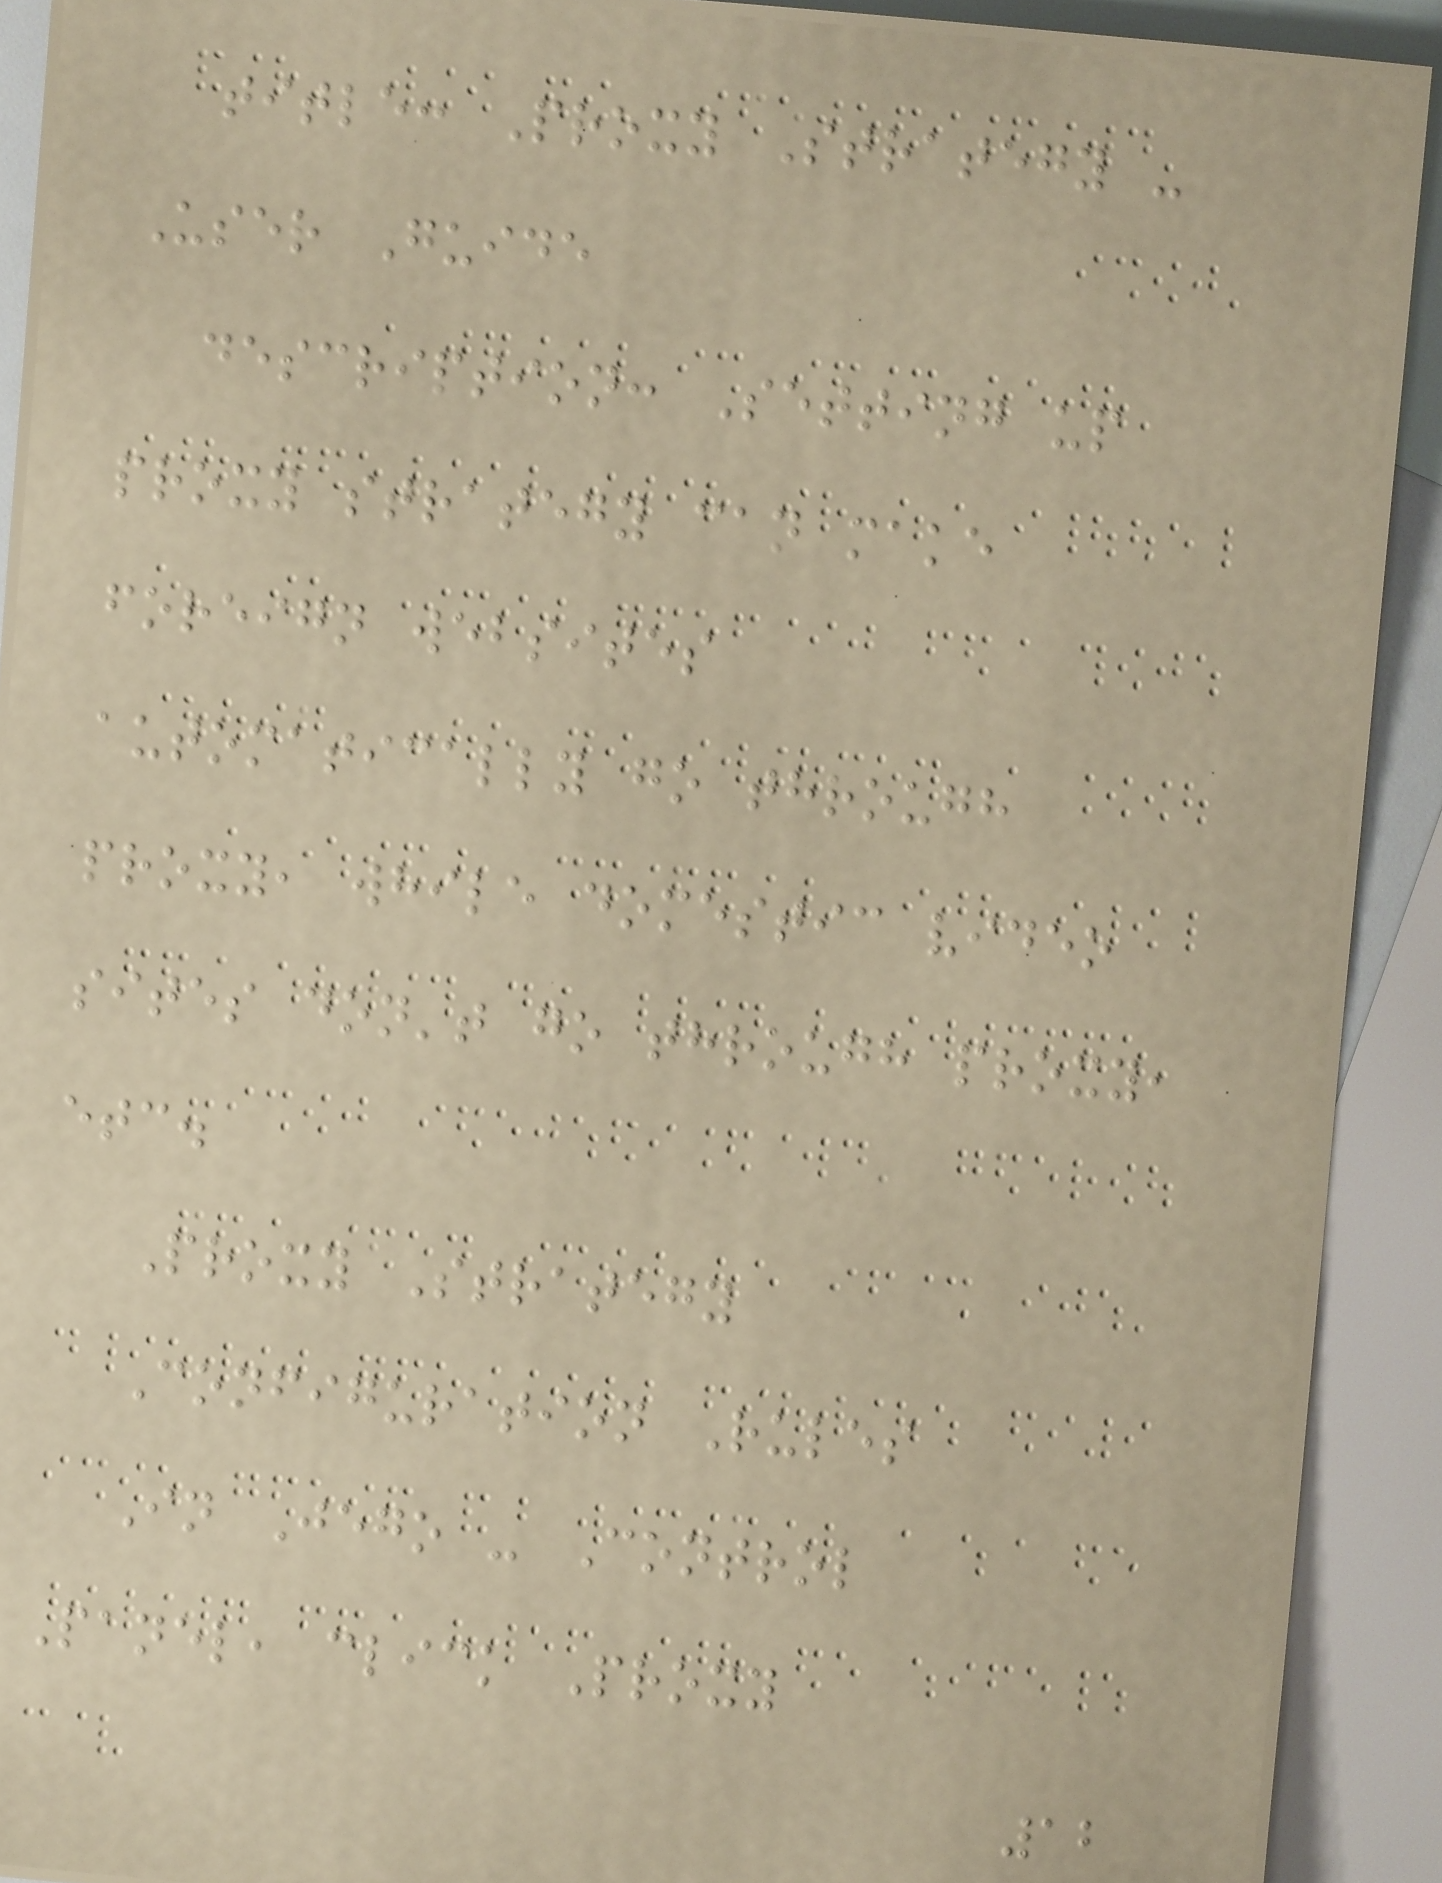title: Proxy Strategy -
User Guide
description: Setting up
proxy strategy can make
foreign websites
automatically go through
proxy, while domestic video
sites don't go through proxy,
etc.
Proxy Strategy
Configuration Rules
In Jego - Control
Panel, click Proxy
12
